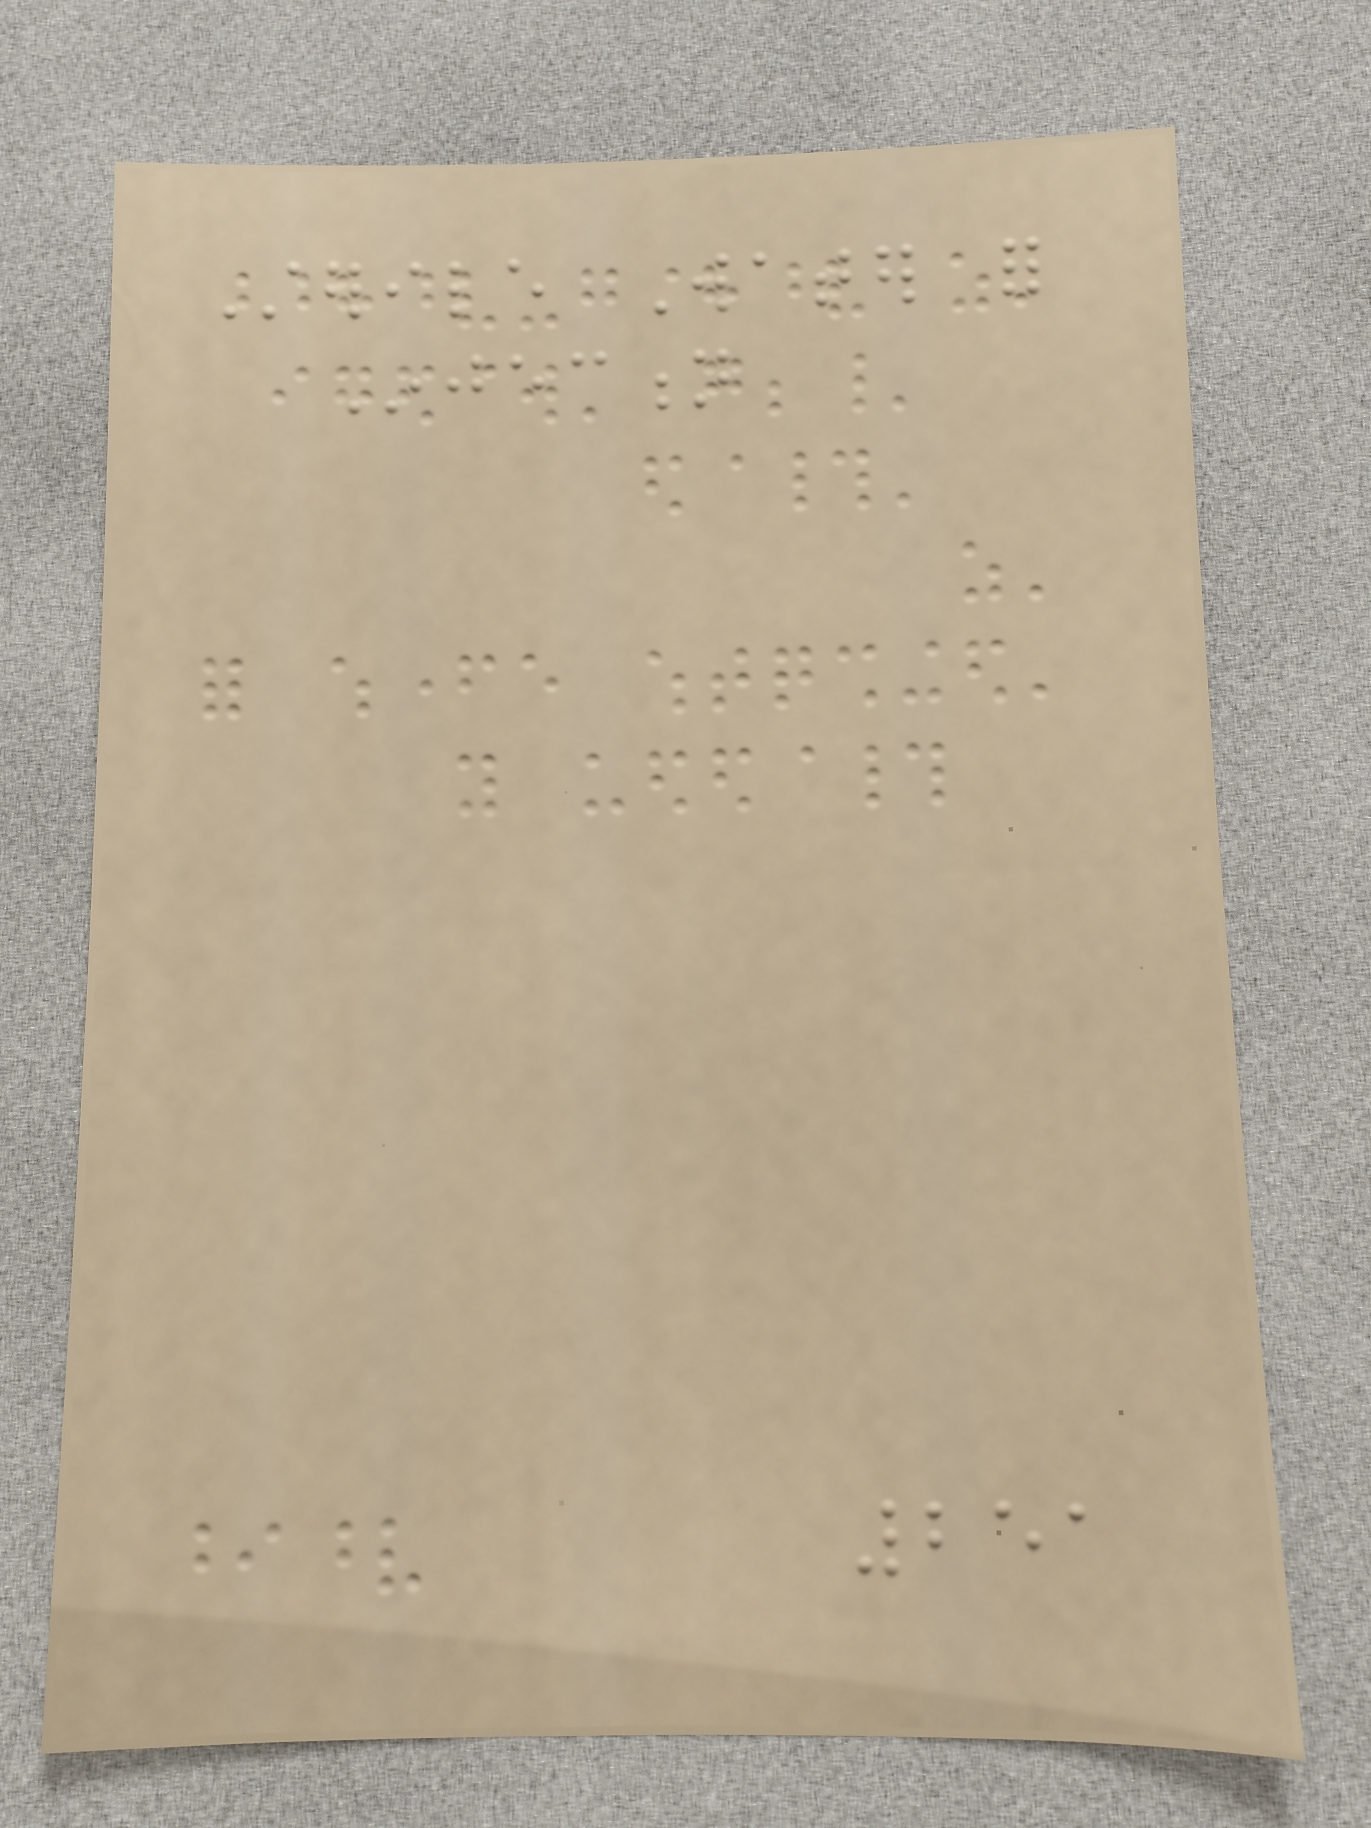Sterile Water for
Injection
251
